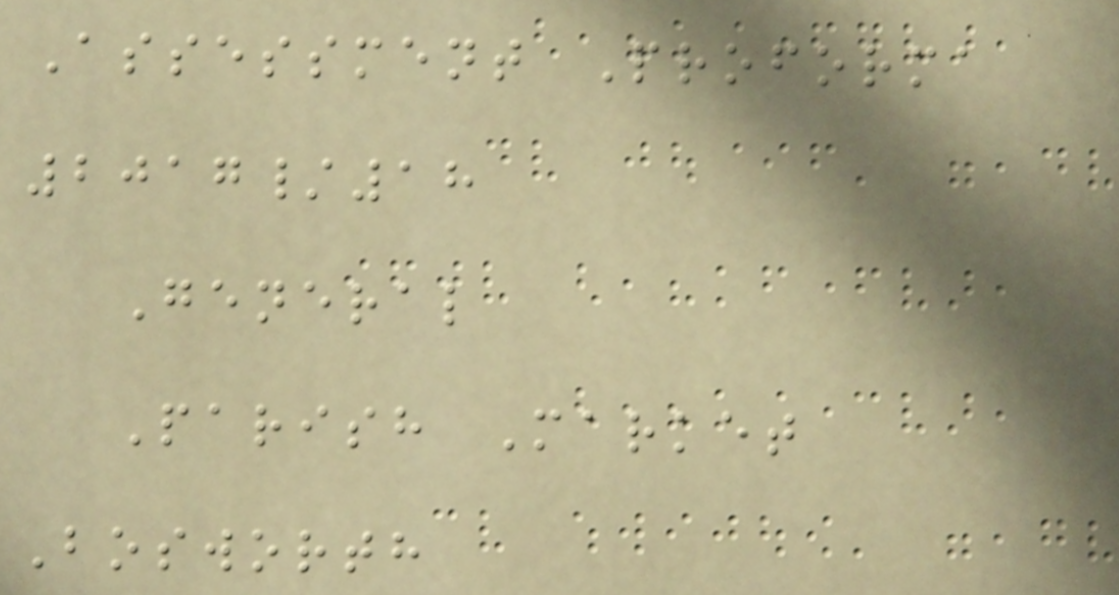Assessment Proforma
2017/18
General
Parish Market
Bosworth
